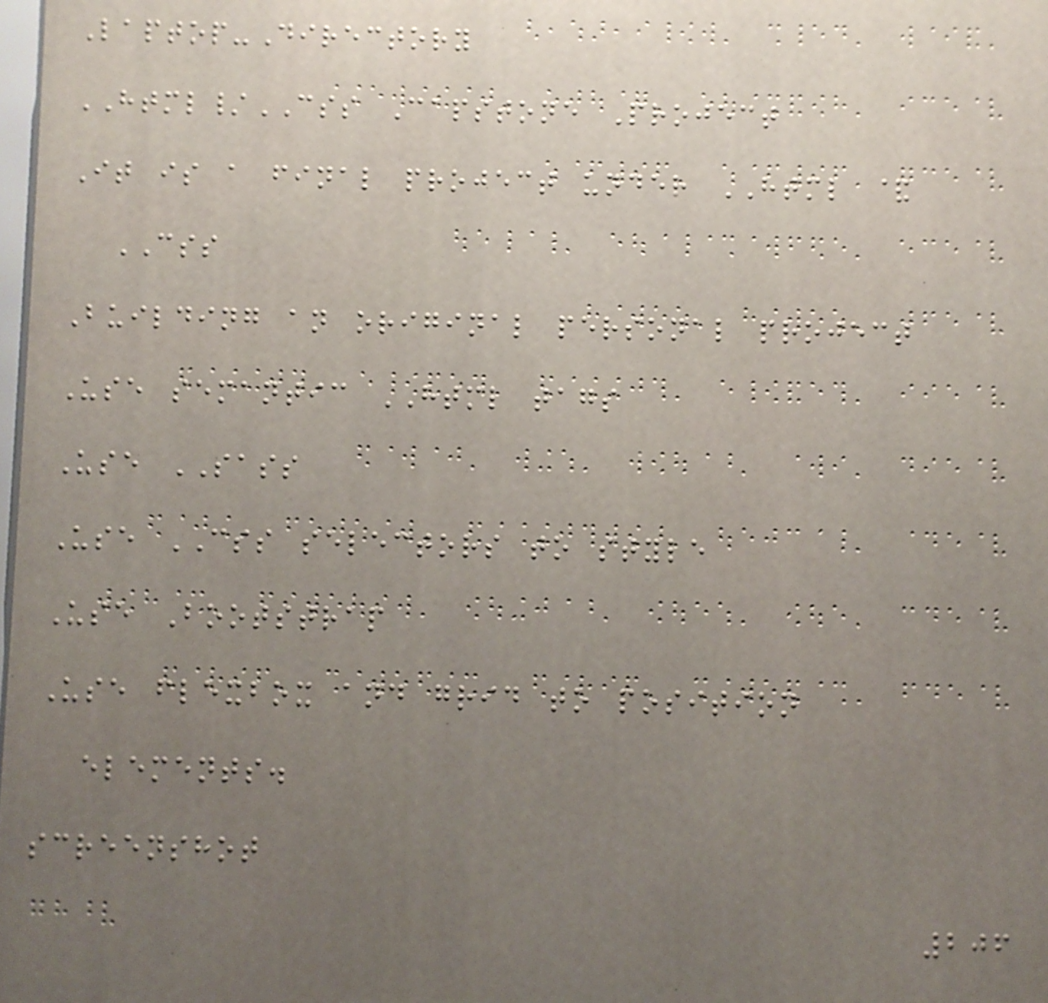Laptop-Directory
HTML/CSS Capstone Project
It is a final project under HTML &
CSS
Building an original personal project
Use semantic HTML tags
Use SASS
Use CSS selectors to style
Use Bootstrap
Use flexbox and grid to position
elements.
screenshot
206
